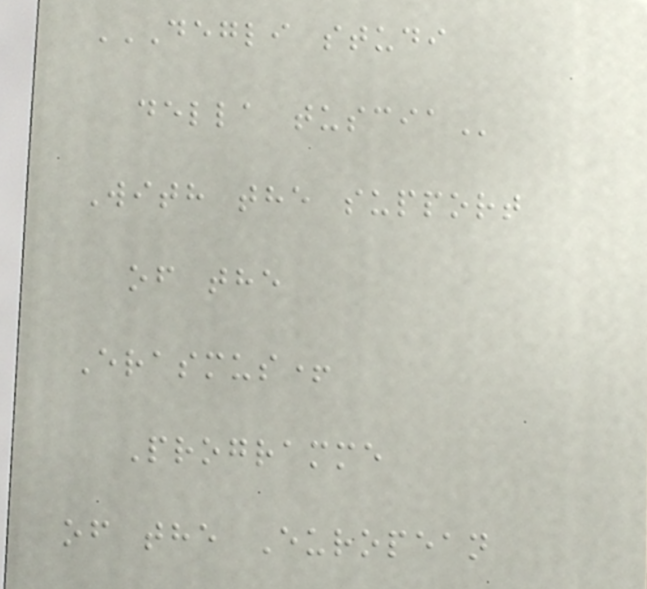DEGLI STUDI
DELLA TUSCIA
With the support
of the
Erasmus+
Programme
of the European
